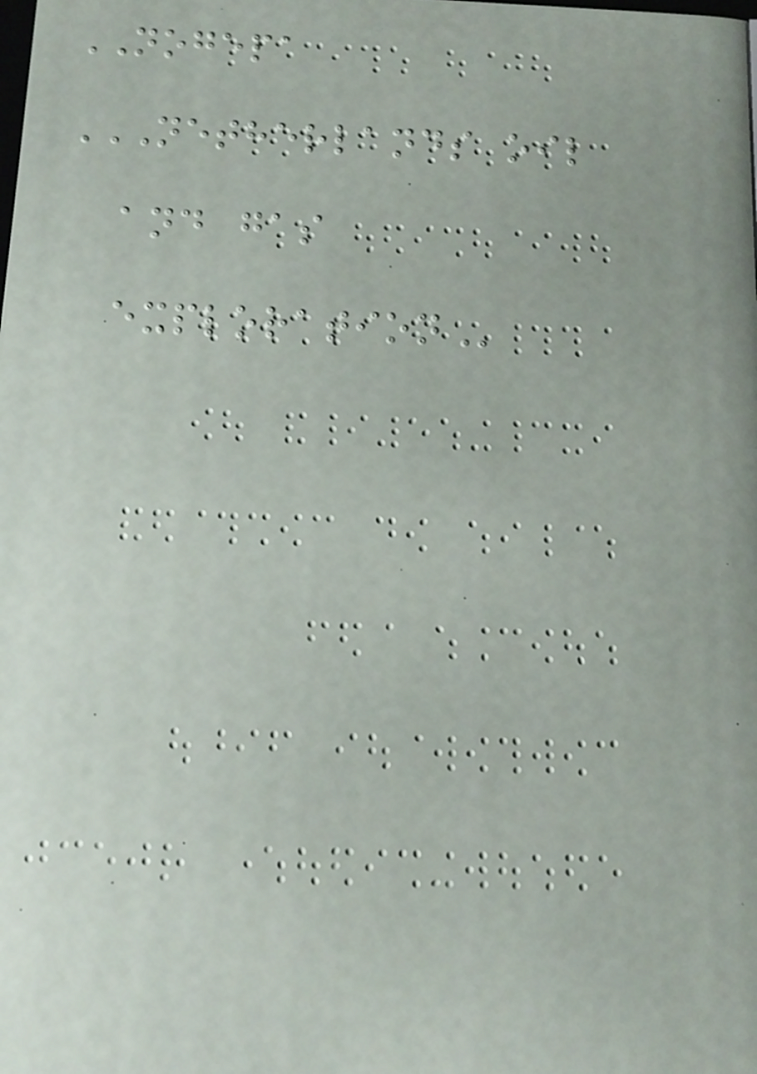NOGEPA
NETHERLANDS OIL
AND GAS
EXPLORATION
